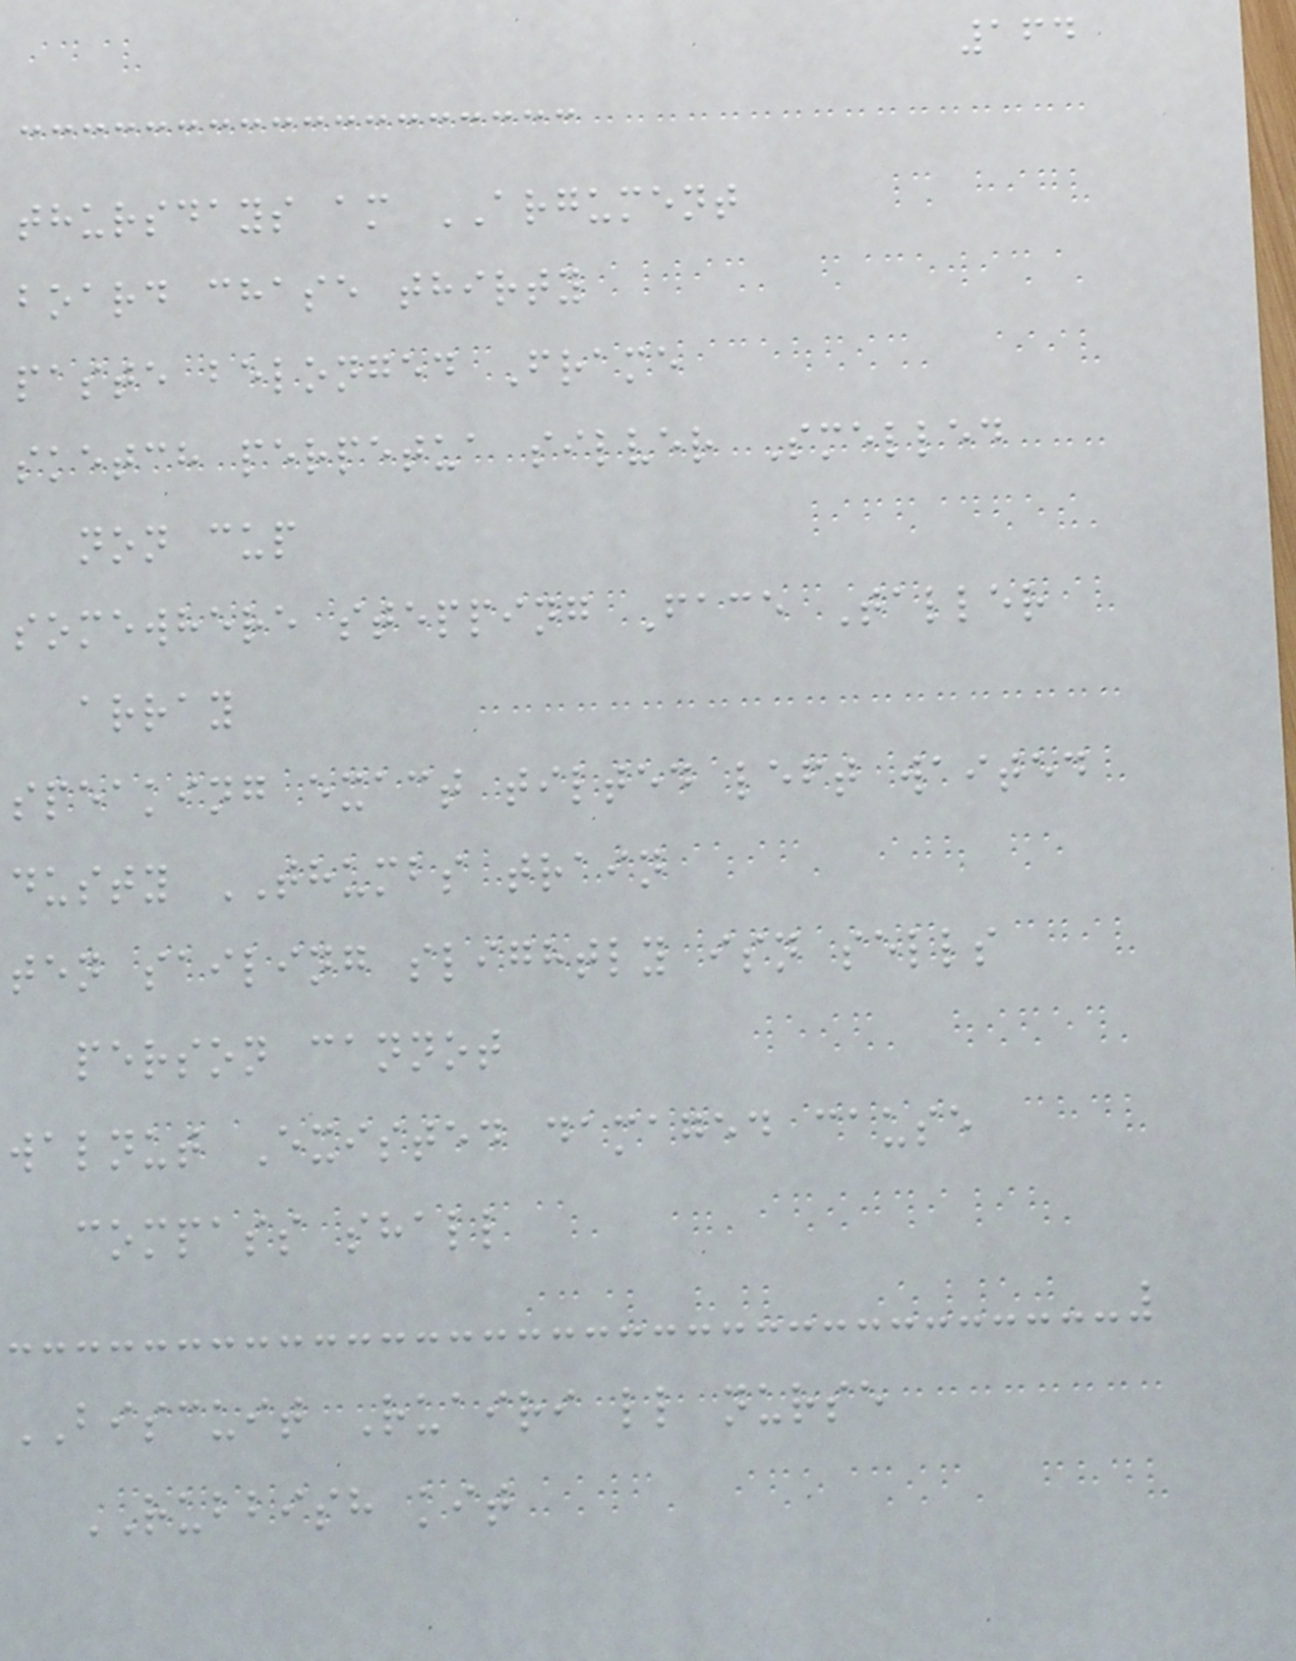164
thursdays am ARGUMENT
board chase thirty
paste belonged Frame
sketch perpetua silver Smelled
non cup
somewhere stepping Face Taller
array
speaking exact tilted left waited
dusty THUMBS train
ten sailing slightly isn sells
person cannot
walnut Existed damaged cause
compass shall
BISCUIT Ruairi ll nurse
RUBBISH kit
